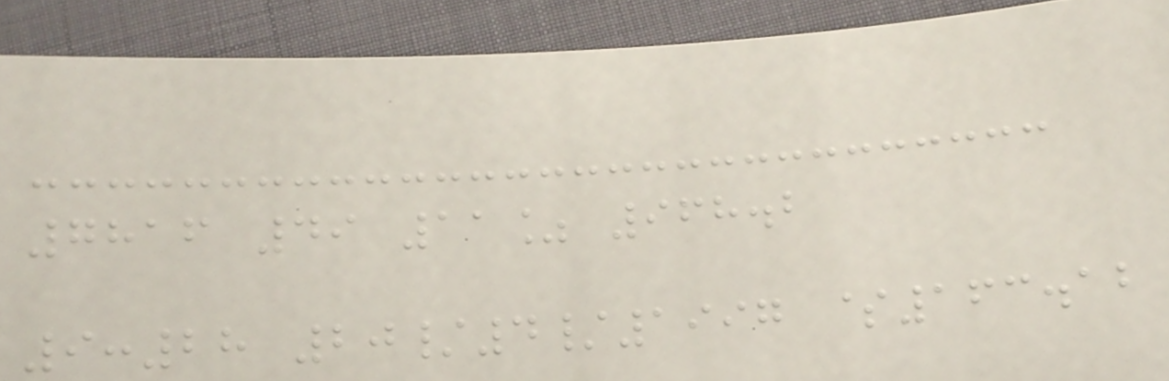7816 49 11% 968.2
9:28 20/4/1997 $163.12
